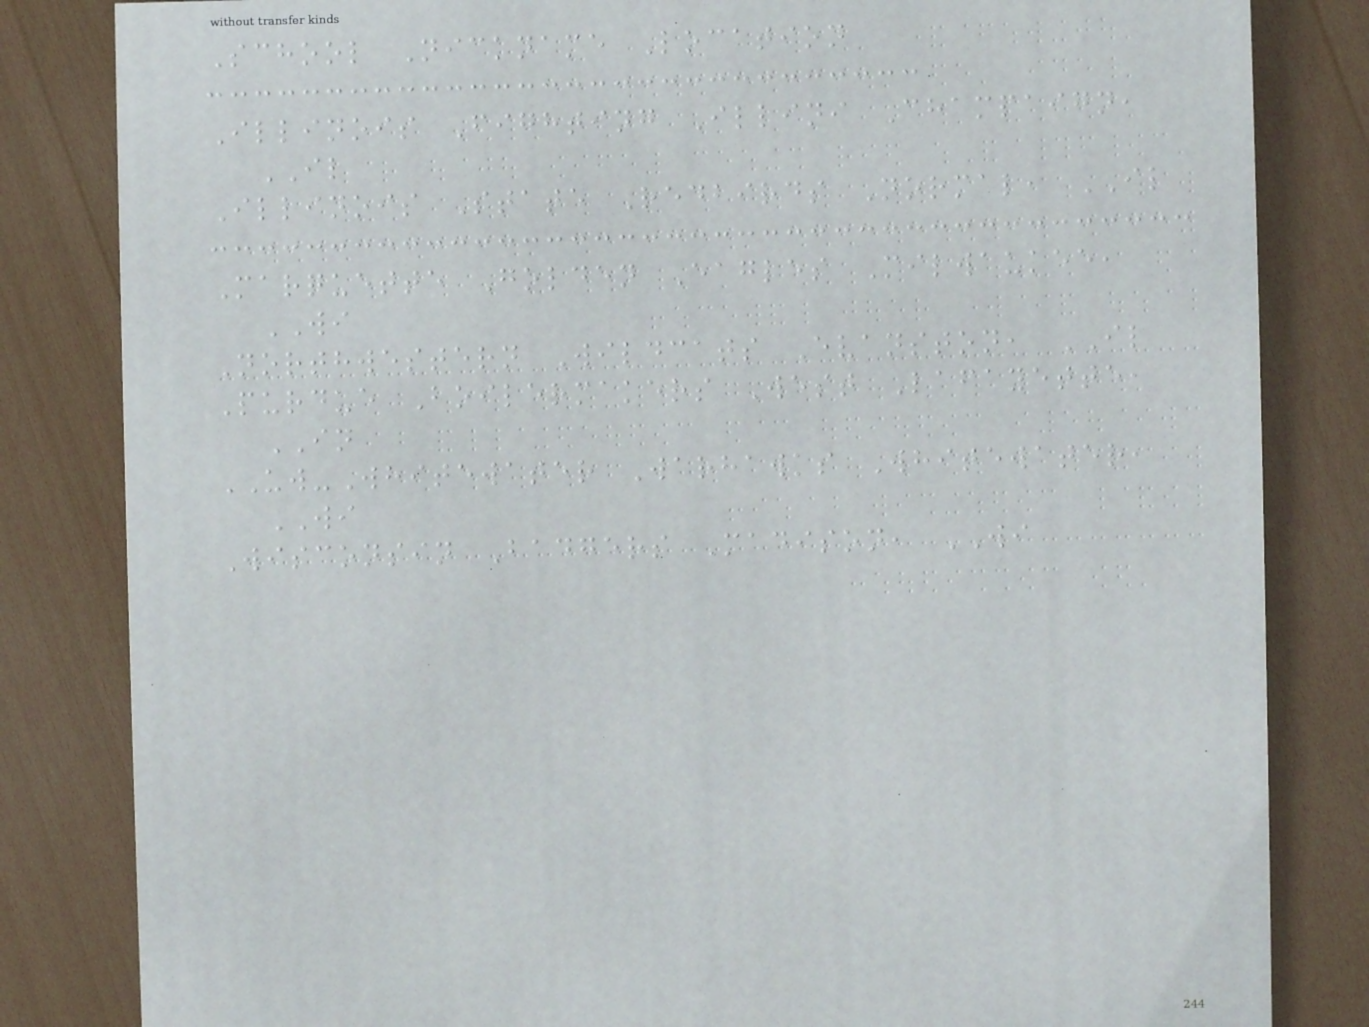School Nickname Location
Illinois Fighting Illini Champaign,
IL
Illinois State Redbirds Normal, IL
Marquette Golden Eagles Milwaukee,
WI
Northwestern Wildcats Evanston, IL
Purdue Boilermakers West Lafayette,
IN
UW-Whitewater Warhawks Whitewater,
WI
Wisconsin Badgers Madison, WI
